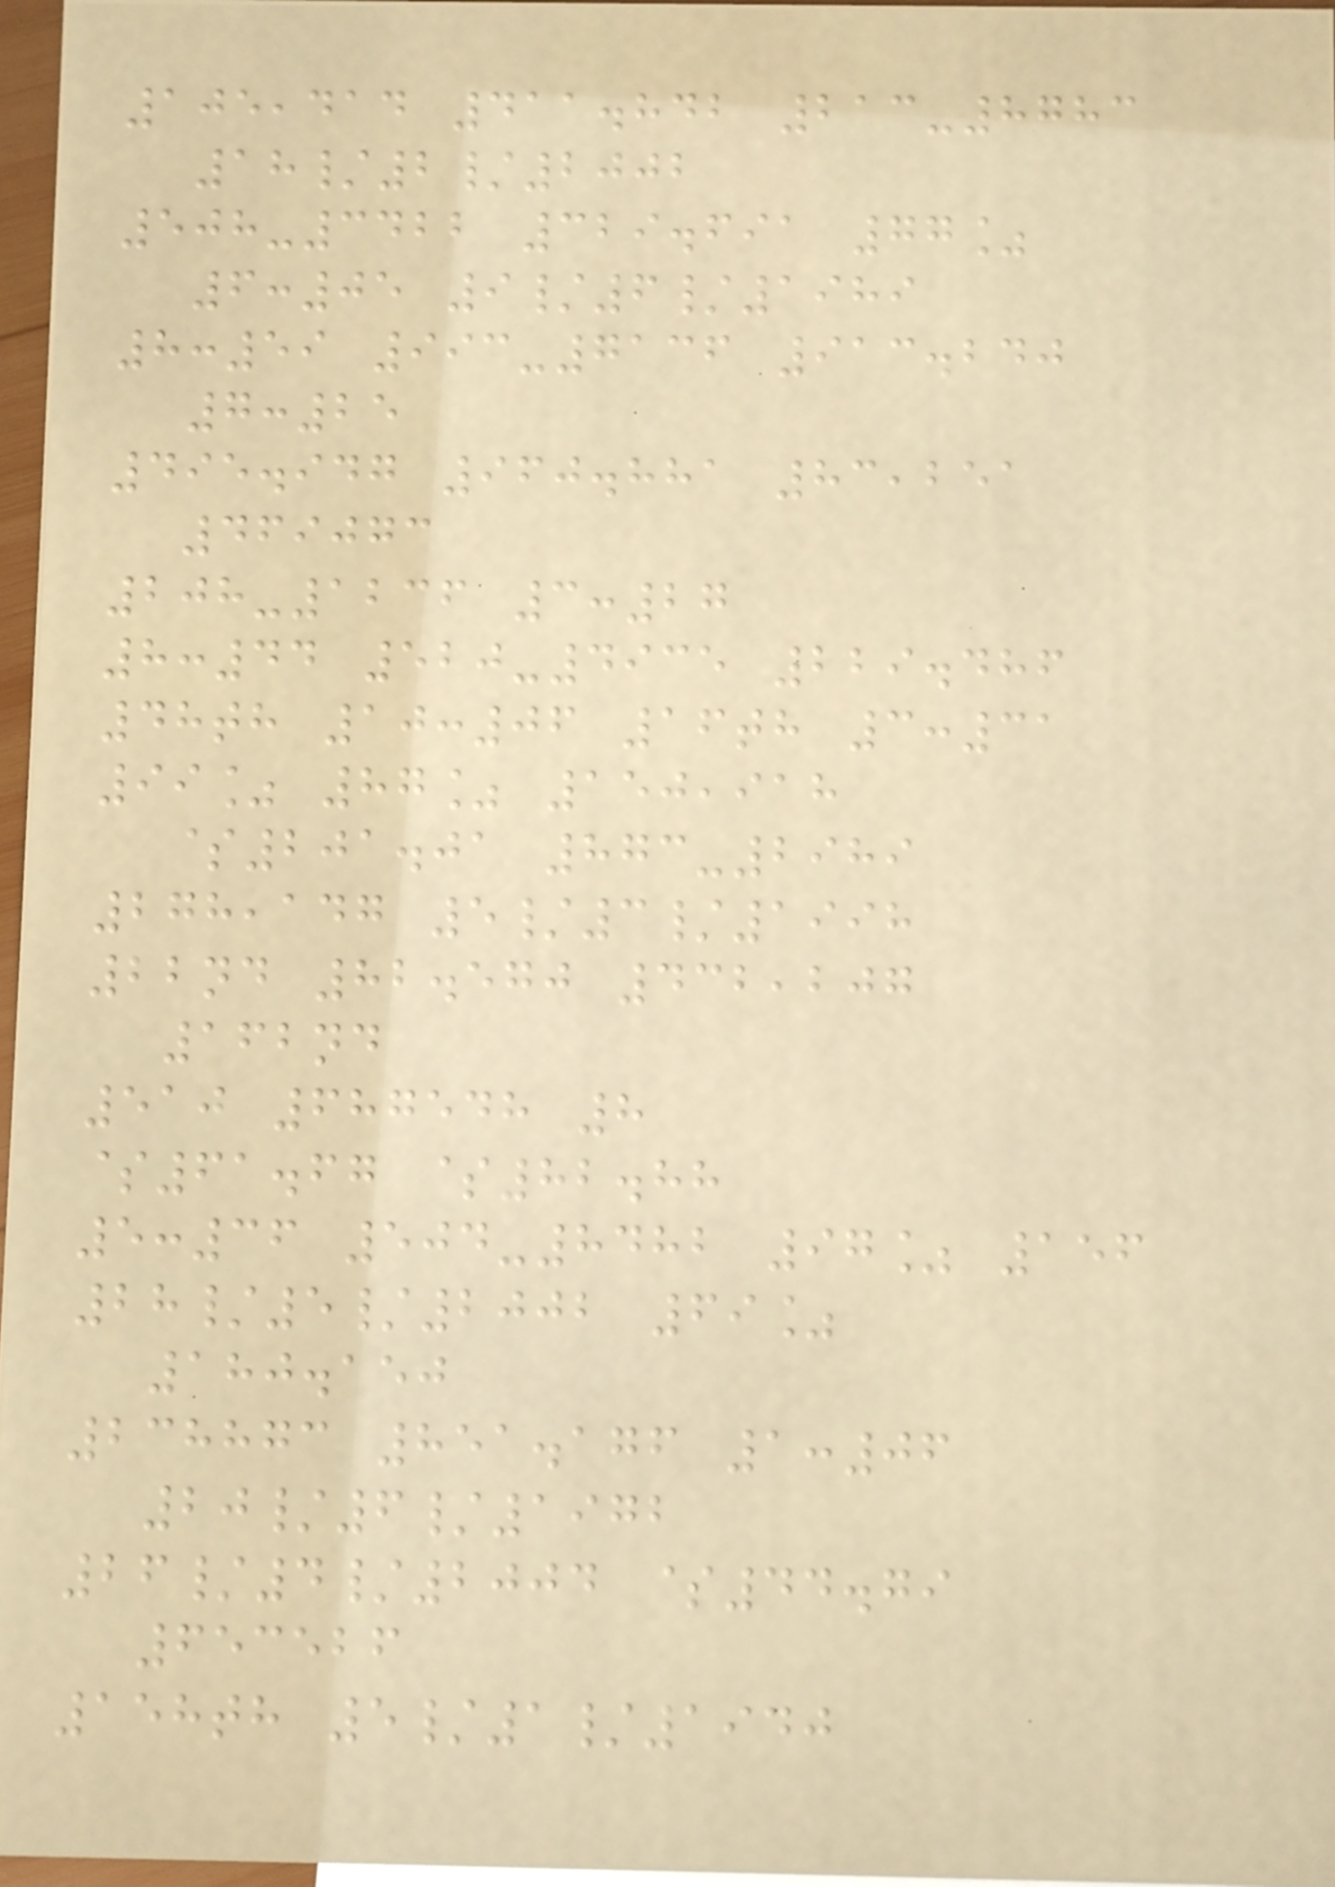105,414 411.842 213-8783
18/2/2002
508-3422 329.691 77%
6:05 9/6/1989
8:59 993-7136 913.240
7:25
495.947 960.881 83,251
469073
208-1236 3:27
8:44 520-4935 229.486
48th 10:06 16th 3:31
99% 87% 150,918
$201.01 873-2989
278,147 5/3/1998
22nd 82.570 432,207
162nd
510 687548 8
$61.67 $82.88
5:36 504-8482 97% 156
28/5/2002 69%
180.150
238873 851.176 1:06
20/6/1972
26/4/2004 $44.79
653526
158th 5/1/1940
